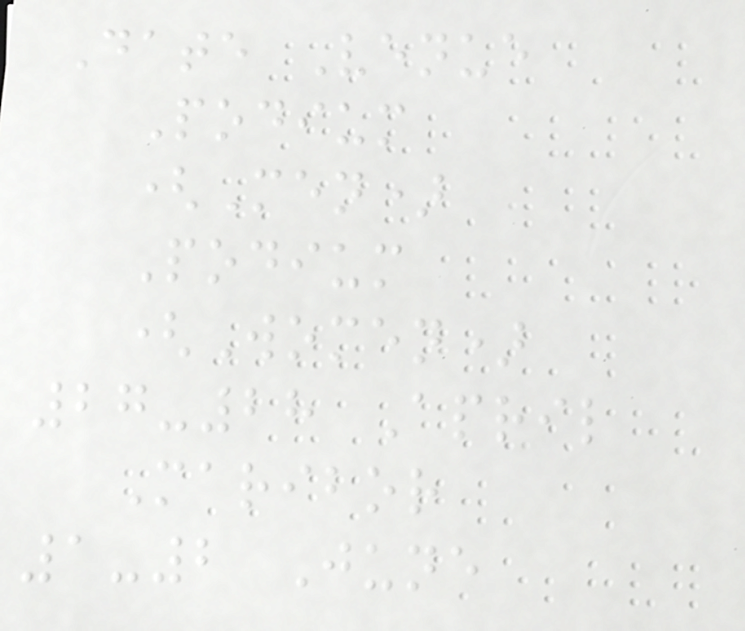Date Venue
Podium
(Men)
Podium
(Women)
27-28 April
Maribor
1-2 June
